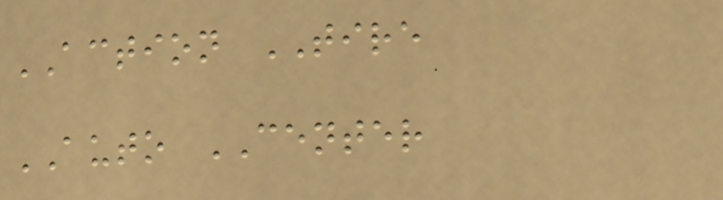ACTION TIRE
AUTO CENTER
